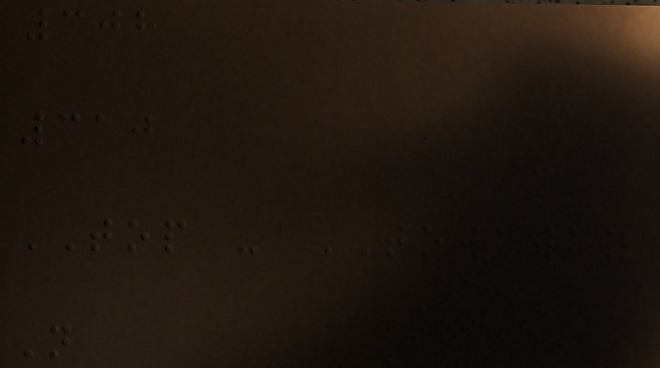308
310
TOP - TOWAWAY
N
